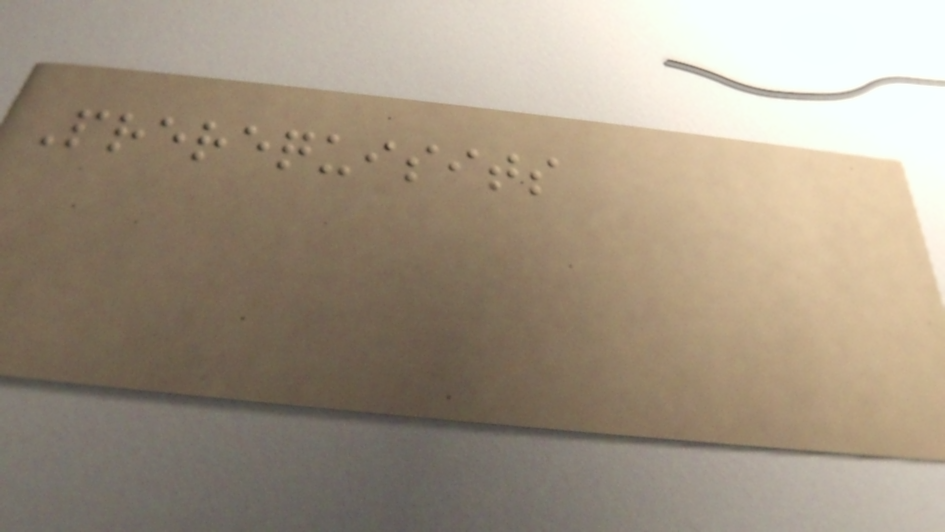Prerequisits
